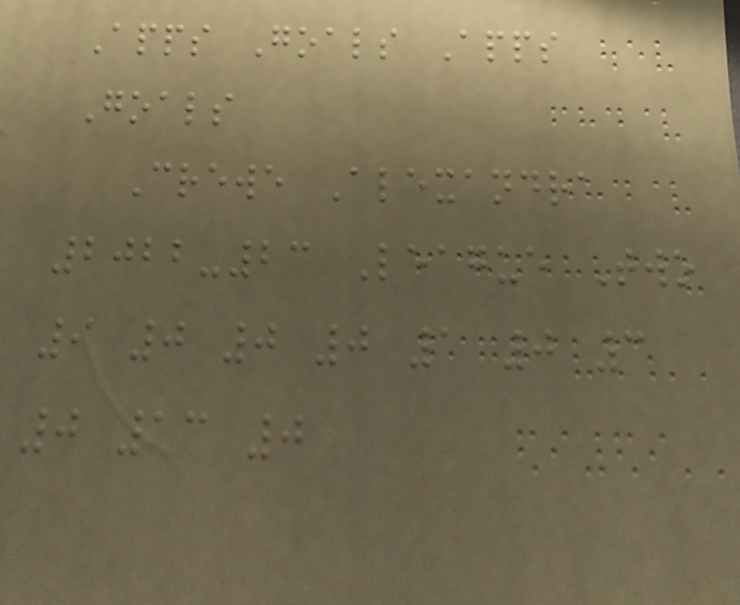Apps Goals Apps
Goals
Crewe Alexandra
2022-23 League Two
9 0 0 0 1 0 3
0 13 0
